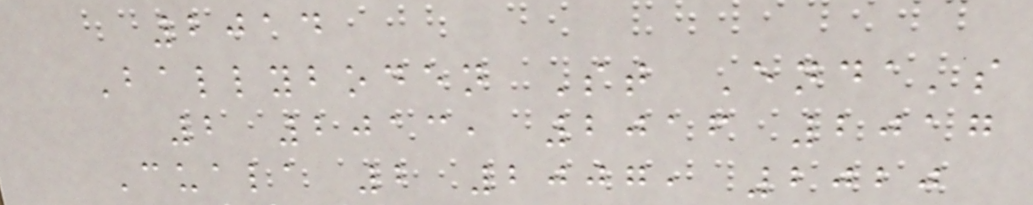2014
Ballyboden St Enda's
2 2013, 2016 2017
Cuala 2 2007, 2020
